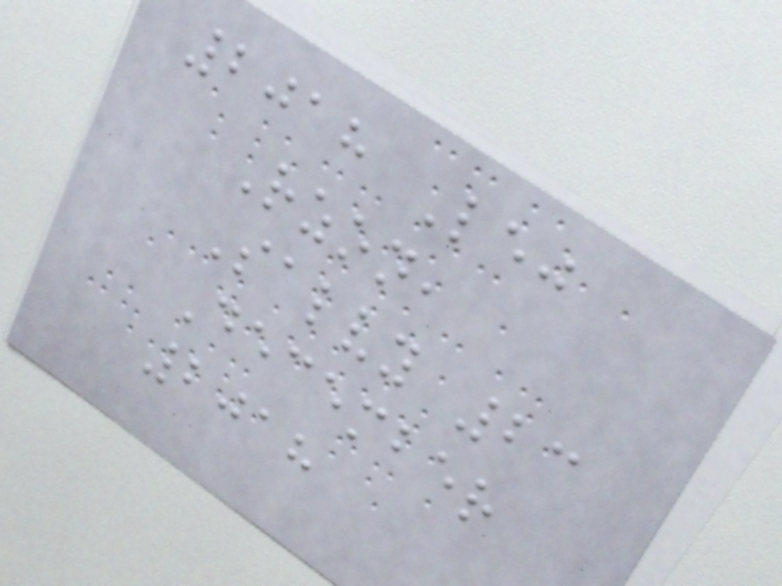2018 Lej
Rzon,
Salvy 23
December
2018
